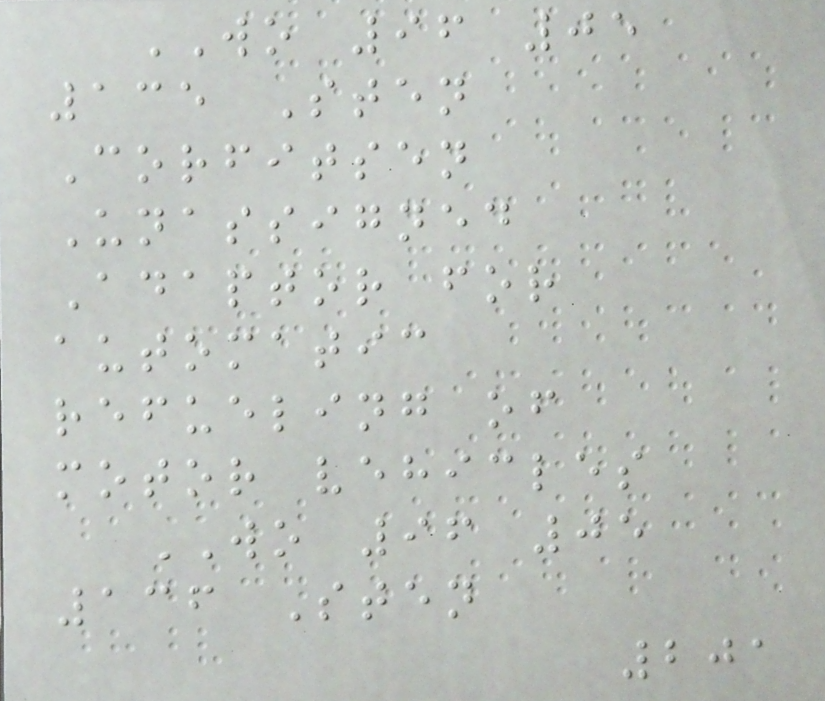WO 96 05
135 Sten
Corfitsen
Unassigned
Adaptor for
automatic
refueling of
motor vehicles
WO 96 05
136 Sten
201
